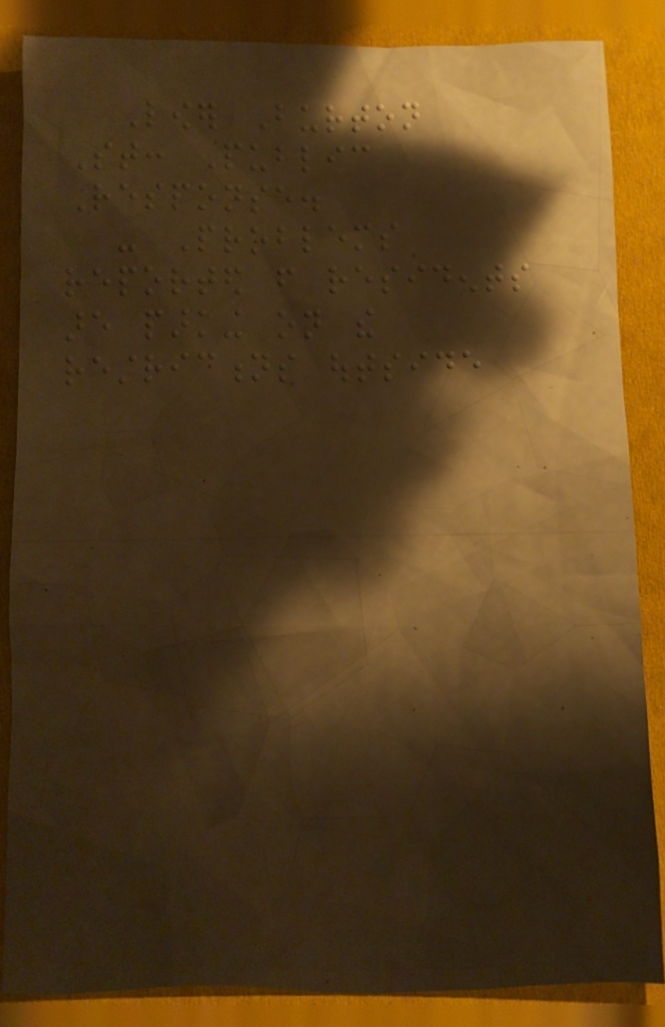Lower Burton
St: Public
Response.
- Problems
reported from residents
are parking on the
restrictions outside
